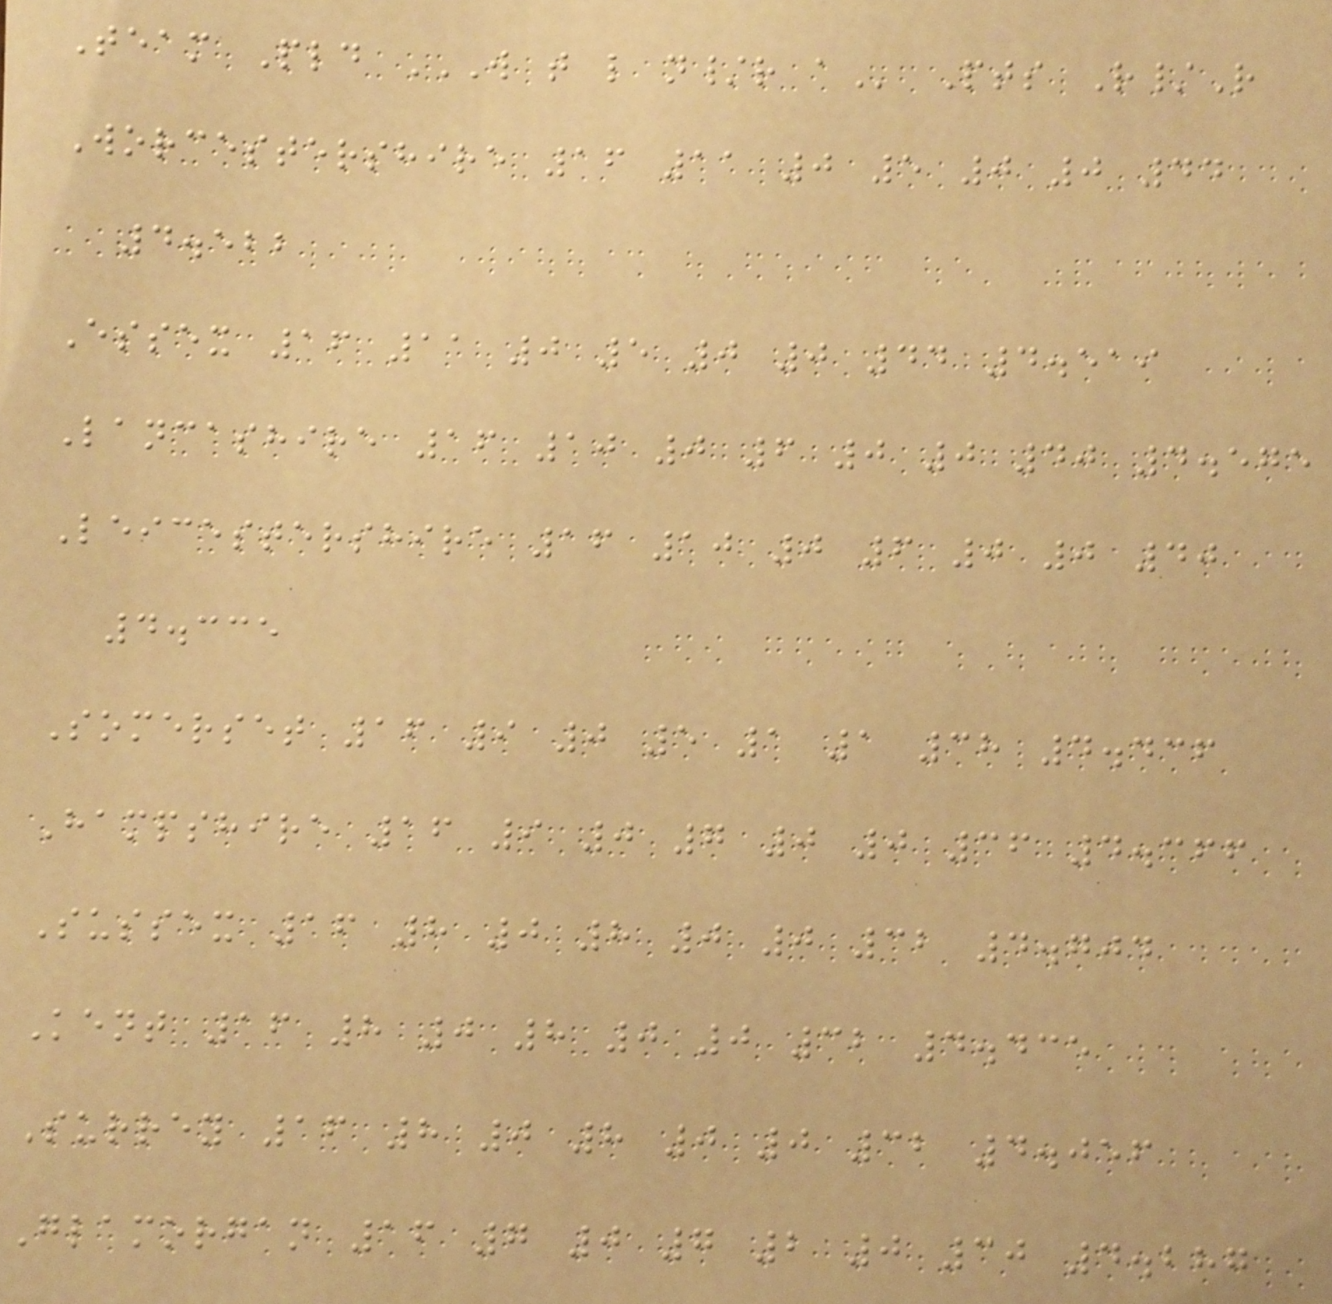Team Pld W T L N/R A Pts R/R
Worcestershire 16 11 0 5 0 0 44
4.522
Essex 16 11 0 5 0 0 44 4.519
Lancashire 16 10 0 6 0 0 40 4.575
Leicestershire 16 10 0 6 0 0 40
4.335
Somerset 16 9 0 5 1 1 38 4.436
Hampshire 16 9 0 7 0 0 36 4.366
Sussex 16 8 0 8 0 0 32 4.704
Kent 16 8 0 8 0 0 32 4.435
Surrey 16 8 0 8 0 0 32 4.056
Glamorgan 16 7 0 7 2 0 30 4.287
